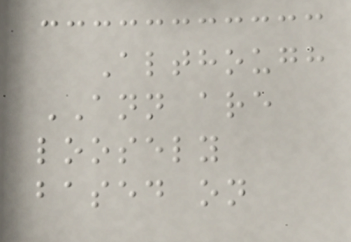Although
ANN are
loosely
based on
